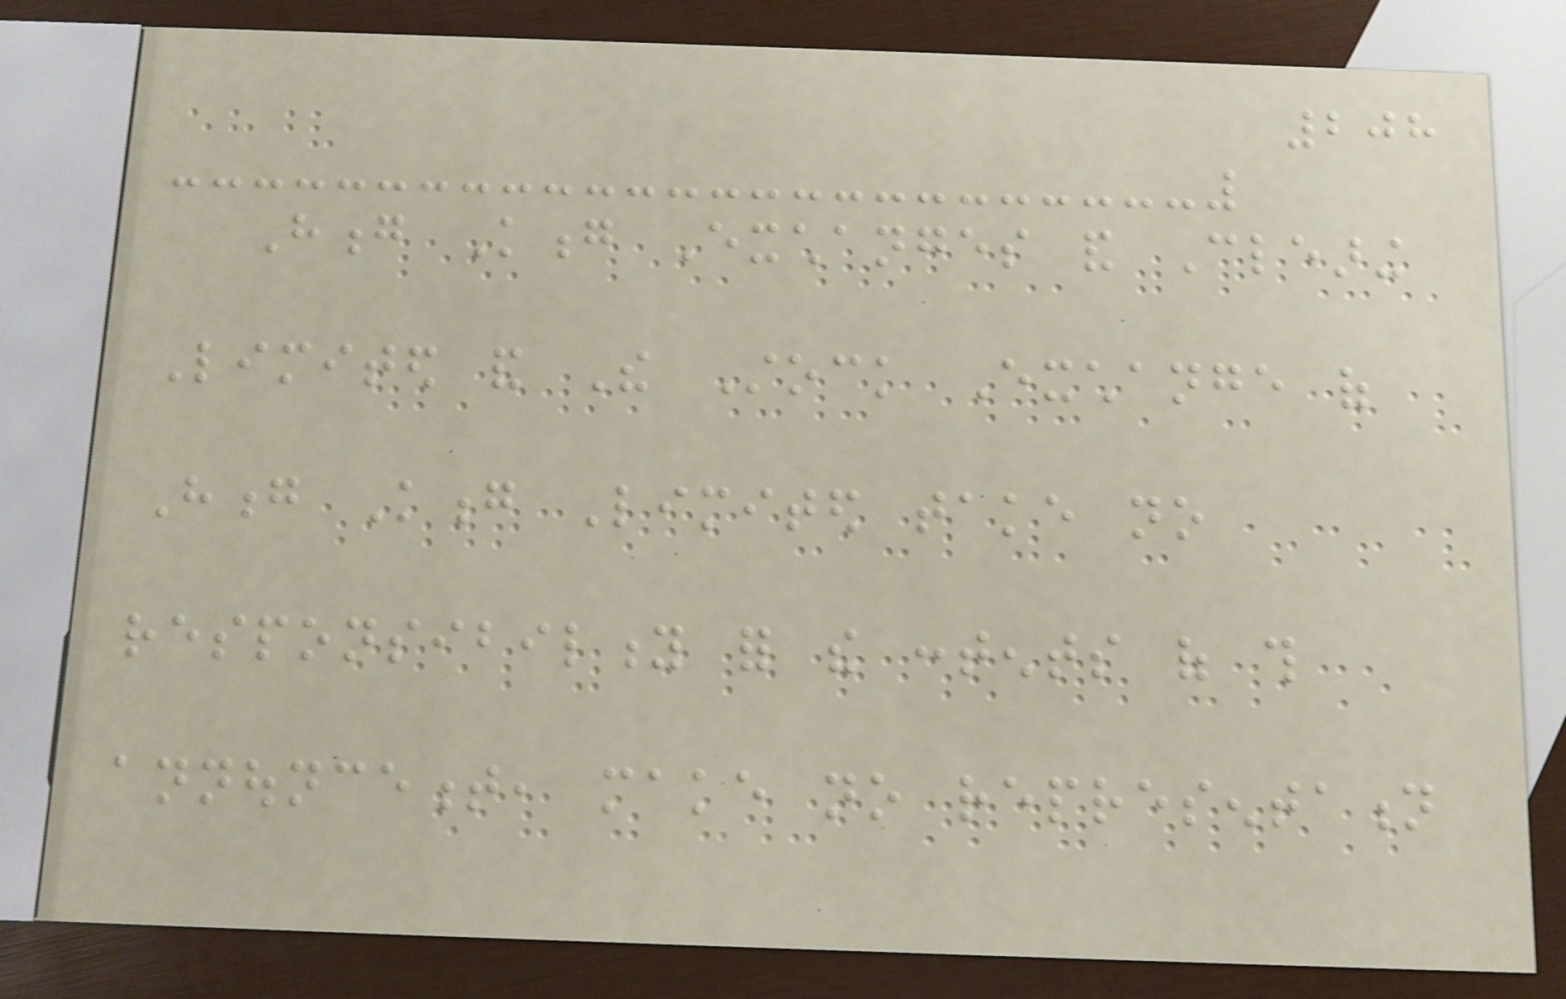208
Hong Kong Exchanges and Clearing
Limited and The Stock Exchange of
Hong Kong Limited take no
responsibility for the contents of this
announcement, make no representation
